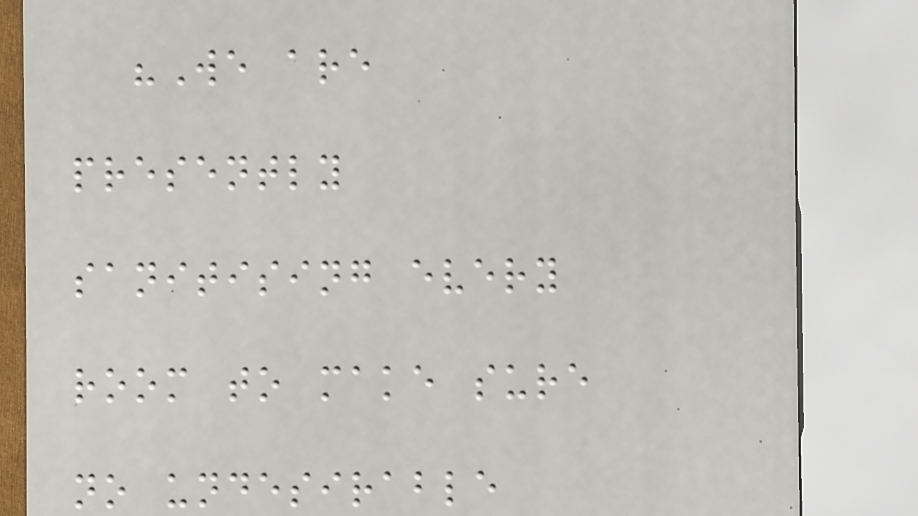"We are
presently
sanitising every
room to make sure
no undesirable
